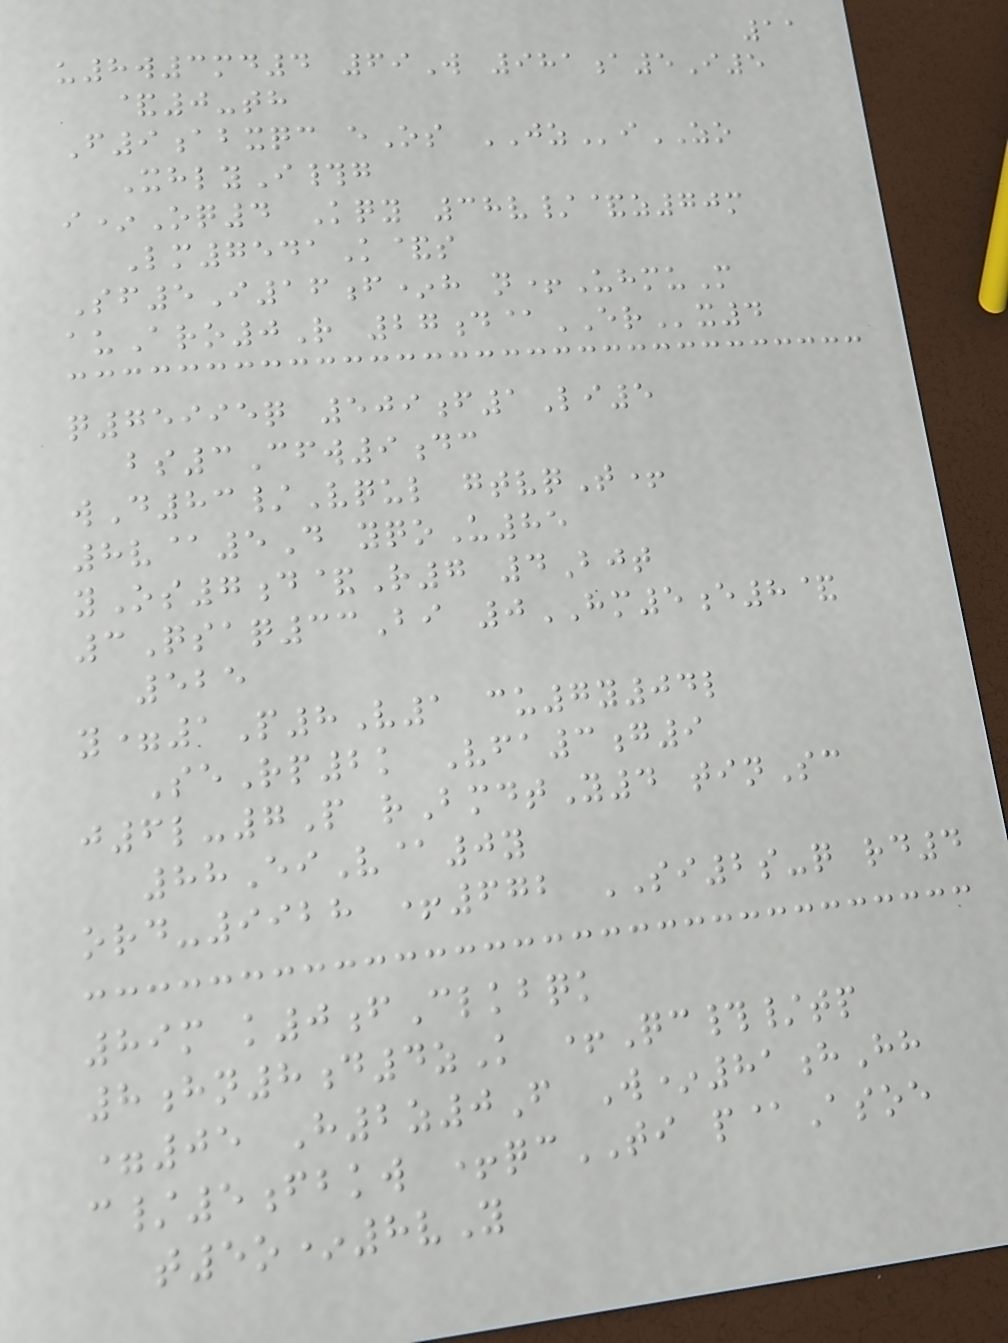11
u8w3md4 69W 981a5I5
&0-th
F9abxqc eOs JZiZO
XhlyI#g
i*Oq4 Kqy 38v/&z70m
Lm7541K&s
Sf5I16f*h n+UhmuM
auAro0R 27d@ERx4
q75995q 509f1Li5
bs3Cfw9dc
wD83/Vqul gtvqT+
8v@5D yqoU85
yOs7d&R7 4Bjt
3Qsaq33Bi 0HM5e8&
525
y=1P8V1 cu7y04l
SeRp2k Vfa3g9
j6l-7P rBmdtY4 tinSc
88EiV@0y
ord-9928 +672 SI2s-q rd4
89m k0fClkbqk
8hn8d4zK +Qc#/tp
=05 H2z0F W*81hHh
c/5fbkw +qcTI p@Asoe
t5o*8vY
